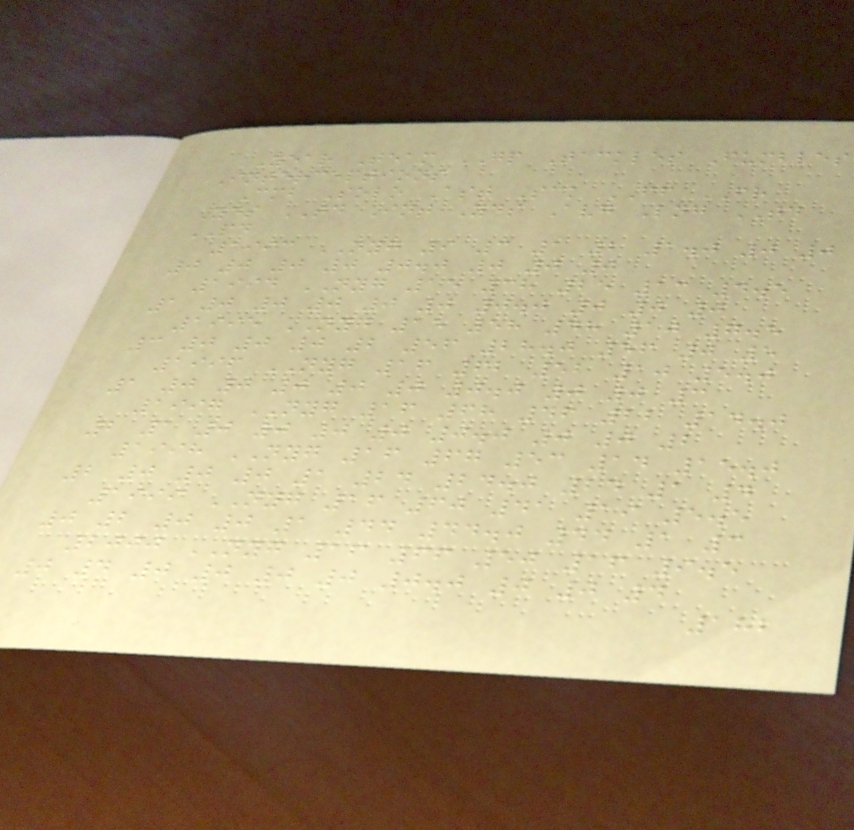Year Team GP Tackles Fumbles
Interceptions
Cmb Solo Ast Sck FF FR
Yds TD Int Yds Avg Lng TD
PD
1993 NYG 9 3 1 2 1.0 0 0
0 0 0 0 0.0 0 0 0
1994 NYG 15 38 25 13 4.5
1 0 0 0 0 0 0.0 0 0 0
1995 NYG 15 58 48 10 7.5
3 0 0 0 2 56 28.0 56 0 5
1996 NYG 16 62 52 10 5.0
1 0 0 0 0 0 0.0 0 0 3
1997 NYG 16 68 46 22 14.0
2 1 0 0 0 0 0.0 0 0 2
1998 NYG 16 67 53 14 15.0
2 0 0 0 1 24 24.0 24 1 4
1999 NYG 16 60 41 19 5.5
0 2 0 0 1 44 44.0 44 1 3
2000 NYG 16 66 50 16 9.5
0 4 0 0 0 0 0.0 0 0 4
182
